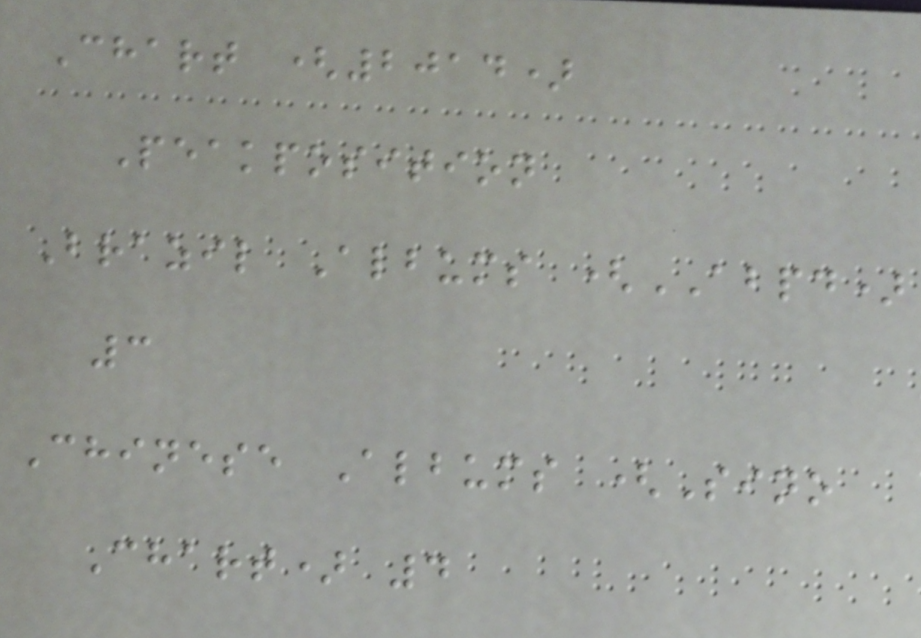Chart (2014)
Peakposition
Brazil Albums (ABPD)
3
Chinese Albums (Sino
Chart) 4
